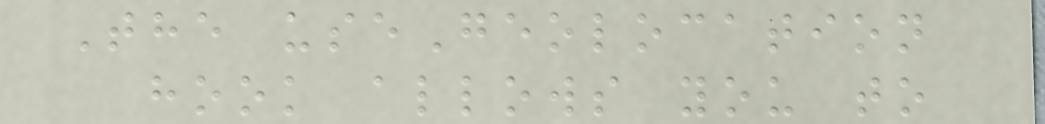The useGeolocation
hook allows you to
